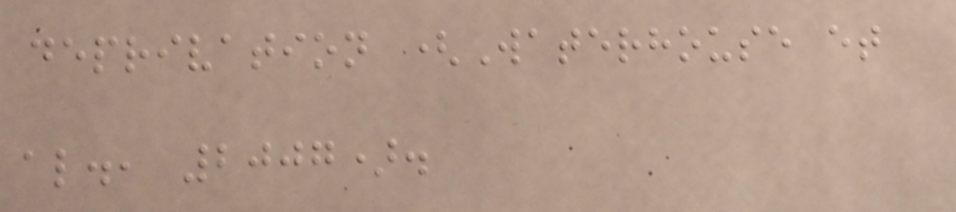deprivation (Waterhouse et
al., 2007).
